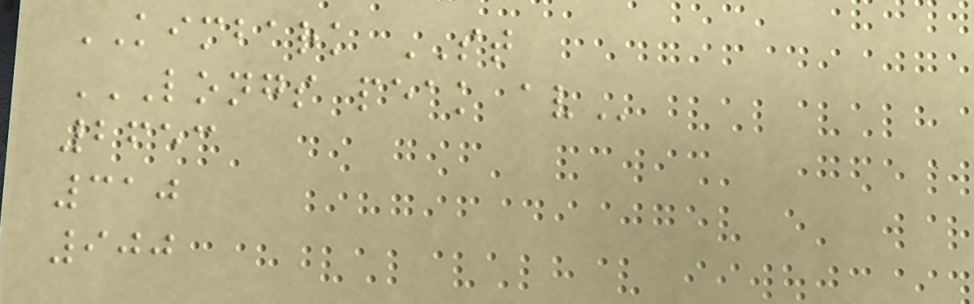KIMBARK ST
LONGS PEAK AV
2653
310
900
